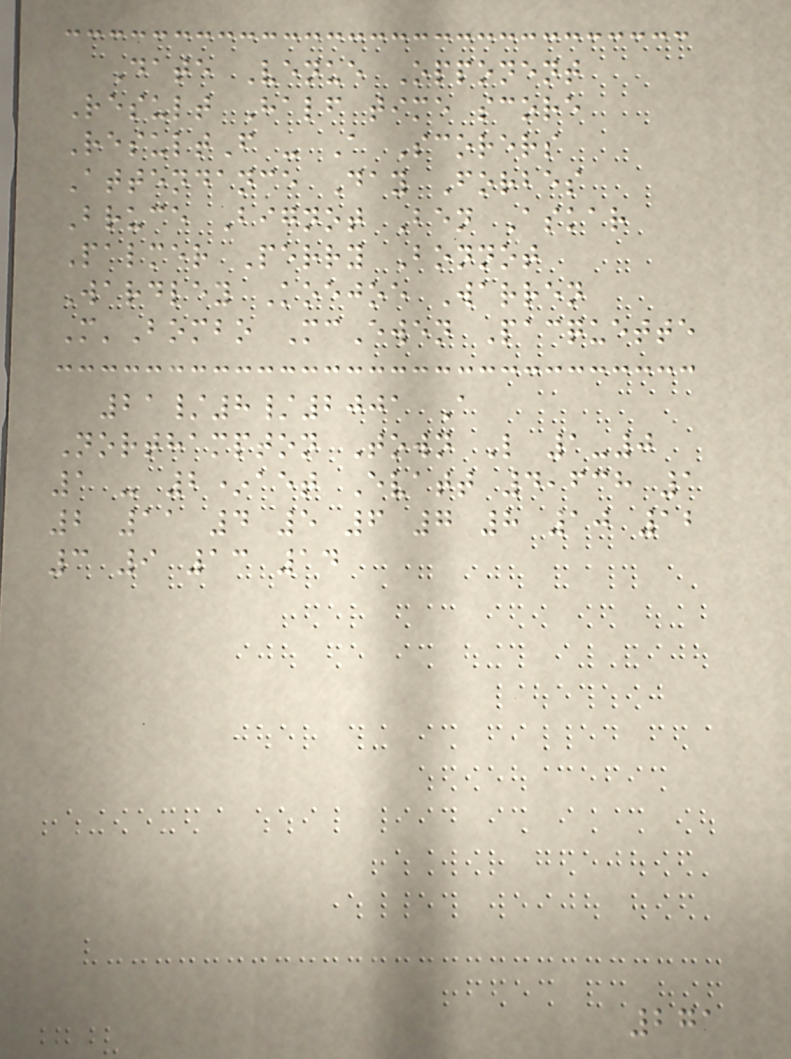Date Venue Opponent
Result Half time score
ResultF - A Scorers
Attendance Day Forbes
Bruce Bignot Ben Askar
Palmer Perry Bonnot
Wardley Koejoe Warren
M'Bombo McEwen Pacquette
21/8/2001 A
Northampton Town L 1-0
1 - 2*aet Evatt 4,638 1
2 11 4 5 6 7 8 10 12
3 9 13 14
271
